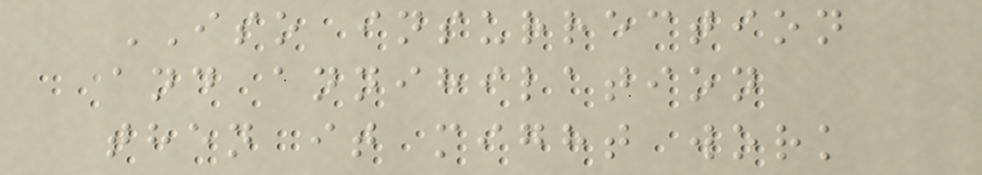ISO insurrection
and annihilation
then it might work
